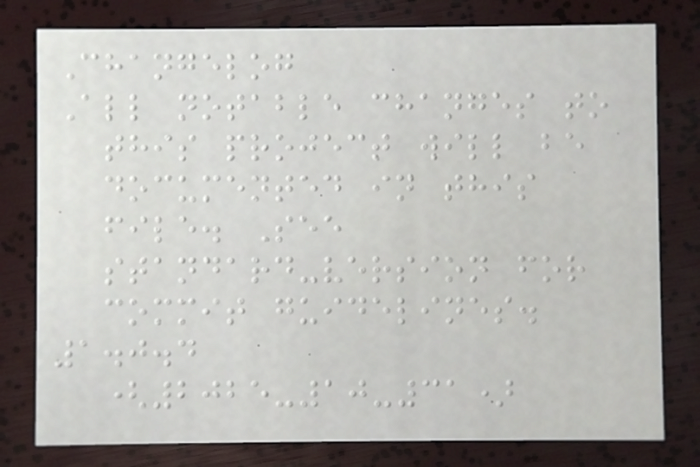Changelog
All notable changes to
this project will be
documented in this
file. See
standard-version for
commit guidelines.
1.0.4
(2025-10-31)
